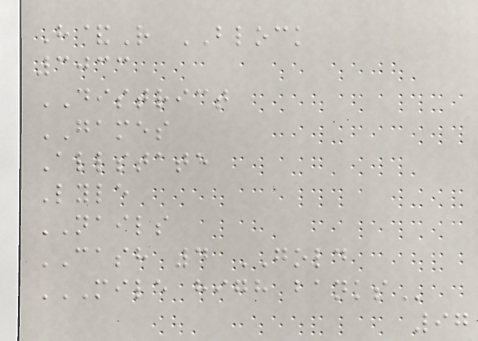H&R BLOCK
3033
DISTRICT
GAMES
Allstate
Lyle
NAILS
CASH 4 GOLD
MILE HIGH BANKS
97
